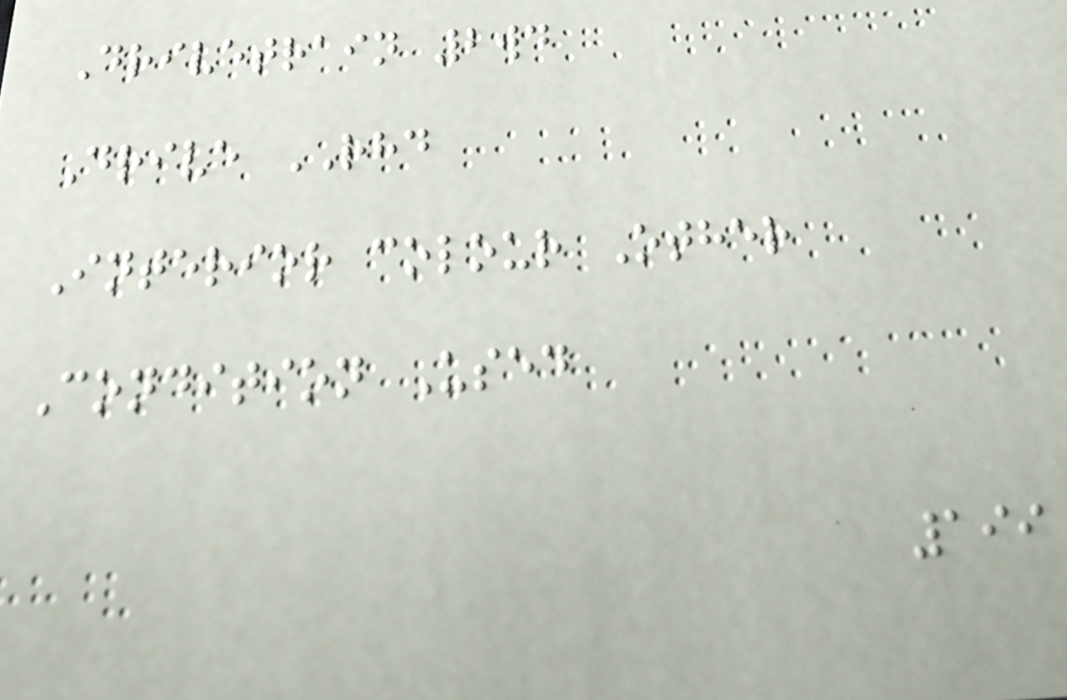Drivetrain 2wd
Drive RHD
Interior colour Other
Condition Used
199
